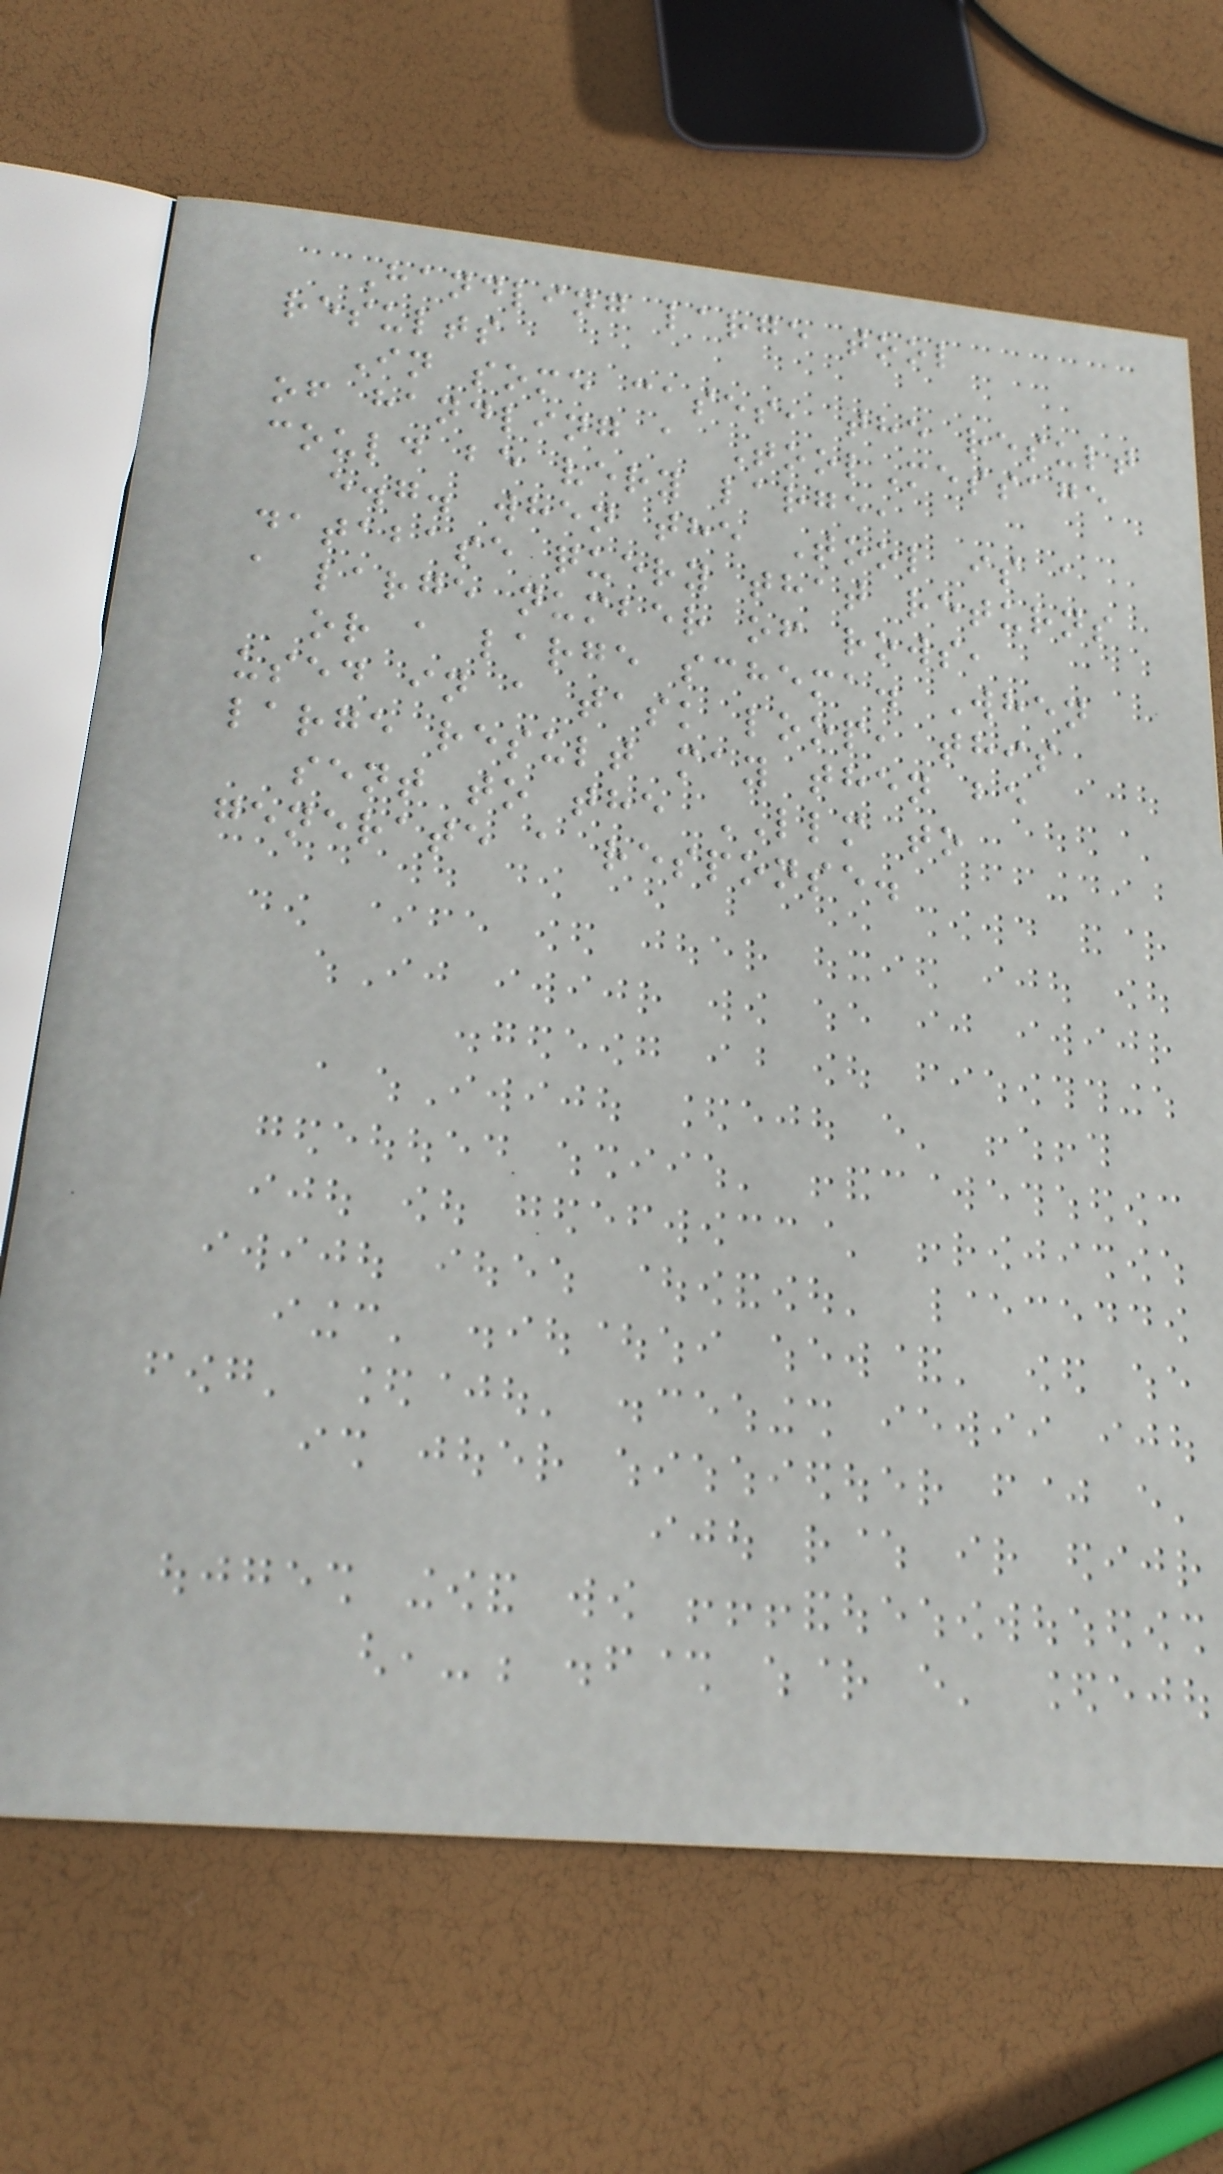Handling large tool
results
In some cases, the result
of handling a ToolMessage
could be very large,
e.g. when the Tool is a
database query that returns
a large number of rows,
or a large schema. When
used in a task loop, this
large result may then be
sent to the LLM to
generate a response.
